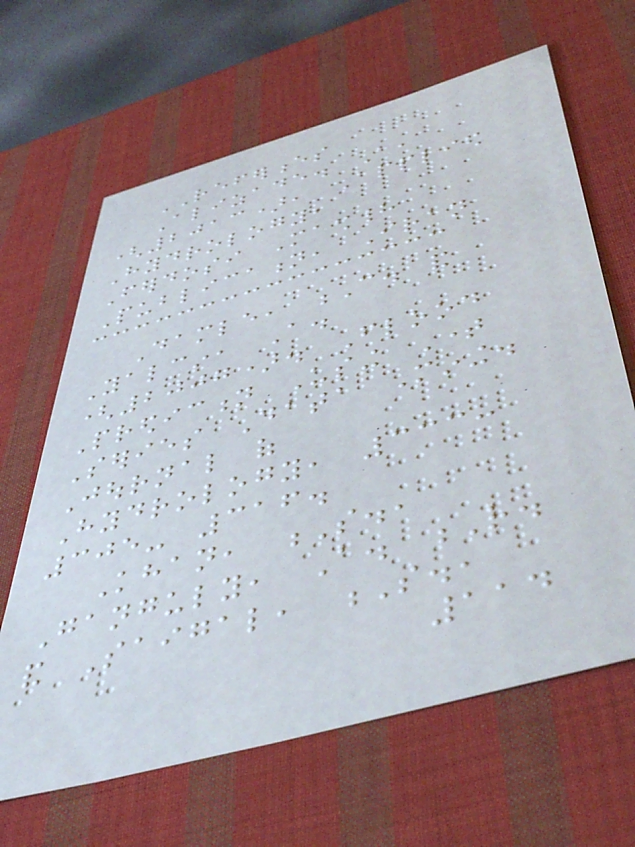REFERENCES
Alizade. A,
(2013), Applied
Hydrology,
Ferdosi Mashhad
Publication, Iran
Damle, C. and
Yalcin, A.
(2007). Flood
Prediction Using Time
Series Data Mining.
Journal of
Hydrology, 333:
305- 316.
Khan, S.,
Ganguly, A. R.
and Saigal, S.,
114
